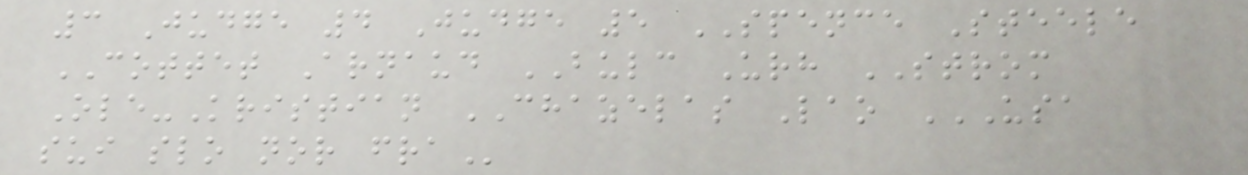3 Judge 4 Judge 5 SPENCE Steele
COTTET Arnaud BULC Urh STROM
Ole-Kristian CHAZELAS Lao USA
SUI SLO NOR FRA
